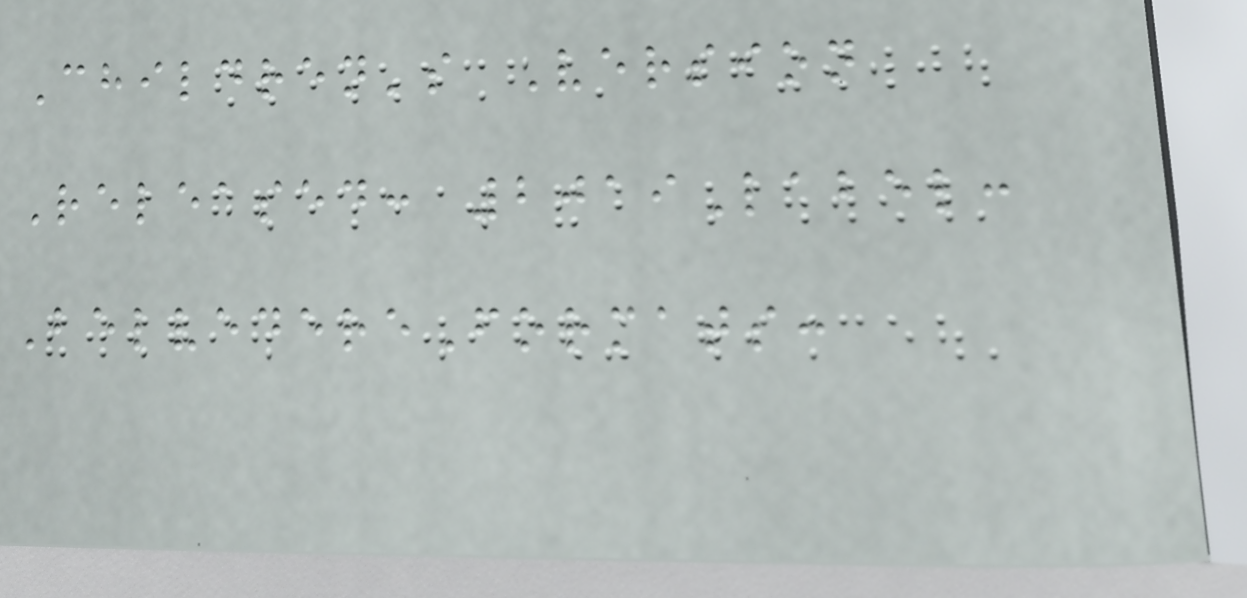Children's Version
Released: 2019Label:
BelvedereFormats:
